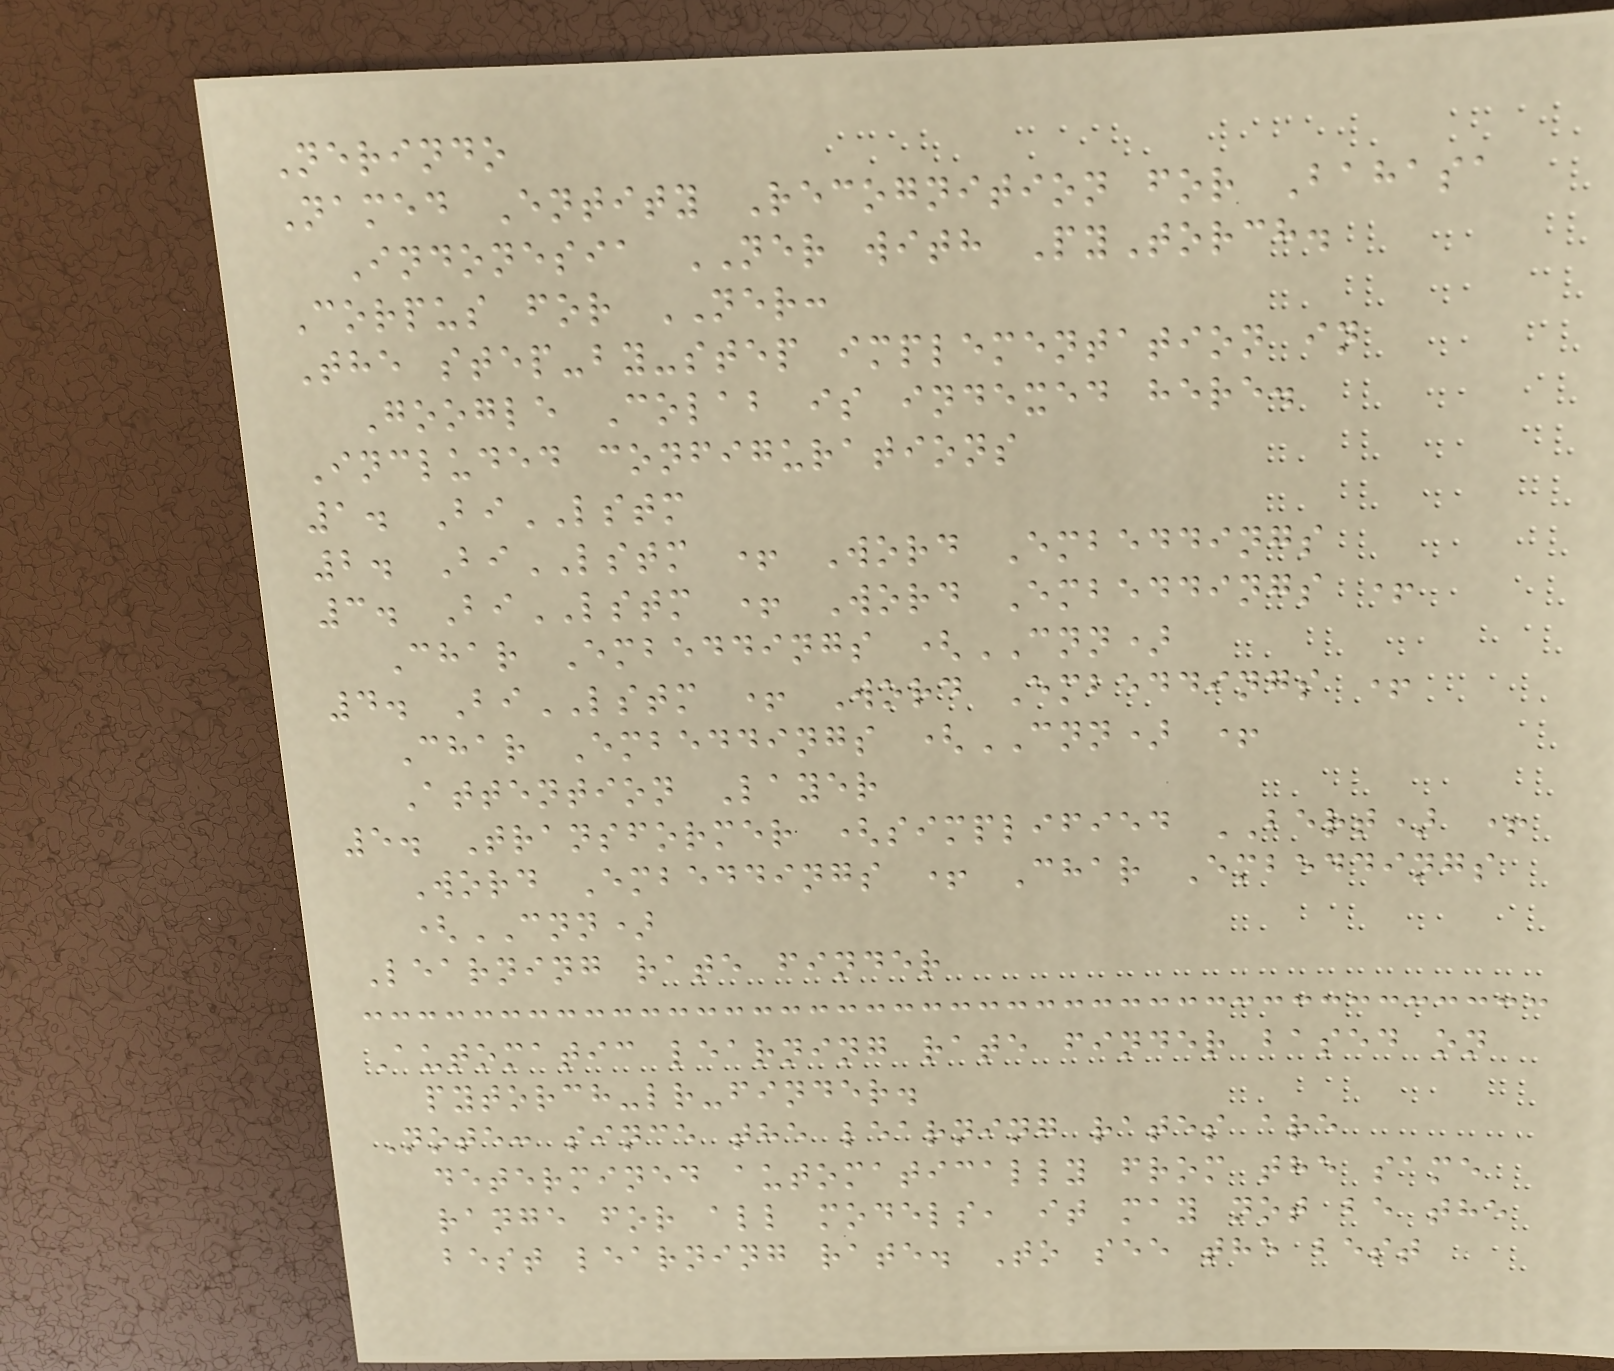Nerindo
Named Entity Recognition for Bahasa
Indonesia NER with PyTorch.
Corpus for NER:
The step-by-step implementation in
Google Colab is indexed here.
Included configurations
1. BiLSTM
2. BiLSTM + Word Embeddings
3. BiLSTM + Word Embeddings +
Char Embeddings (CNN)
4. BiLSTM + Word Embeddings +
Char Embeddings (CNN) +
Attention Layer
5. Transformer (simplified BERT) +
Word Embeddings + Char Embeddings
(CNN)
Learning rate finder
Automatic learning rate finder based on
pytorch-lr-finder.
Note: since the learning rates are
determined automatically from the same
range for all models, it may not be the
best learning rate. To see the best
